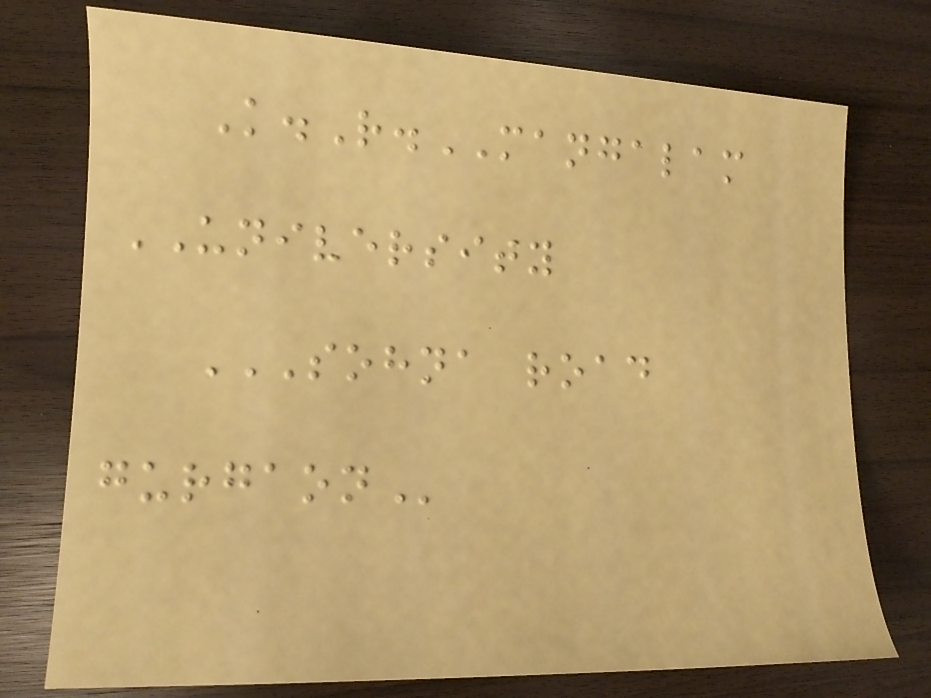K.R.MANGALAM
UNIVERSITY
SOHNA ROAD
GURGAON
